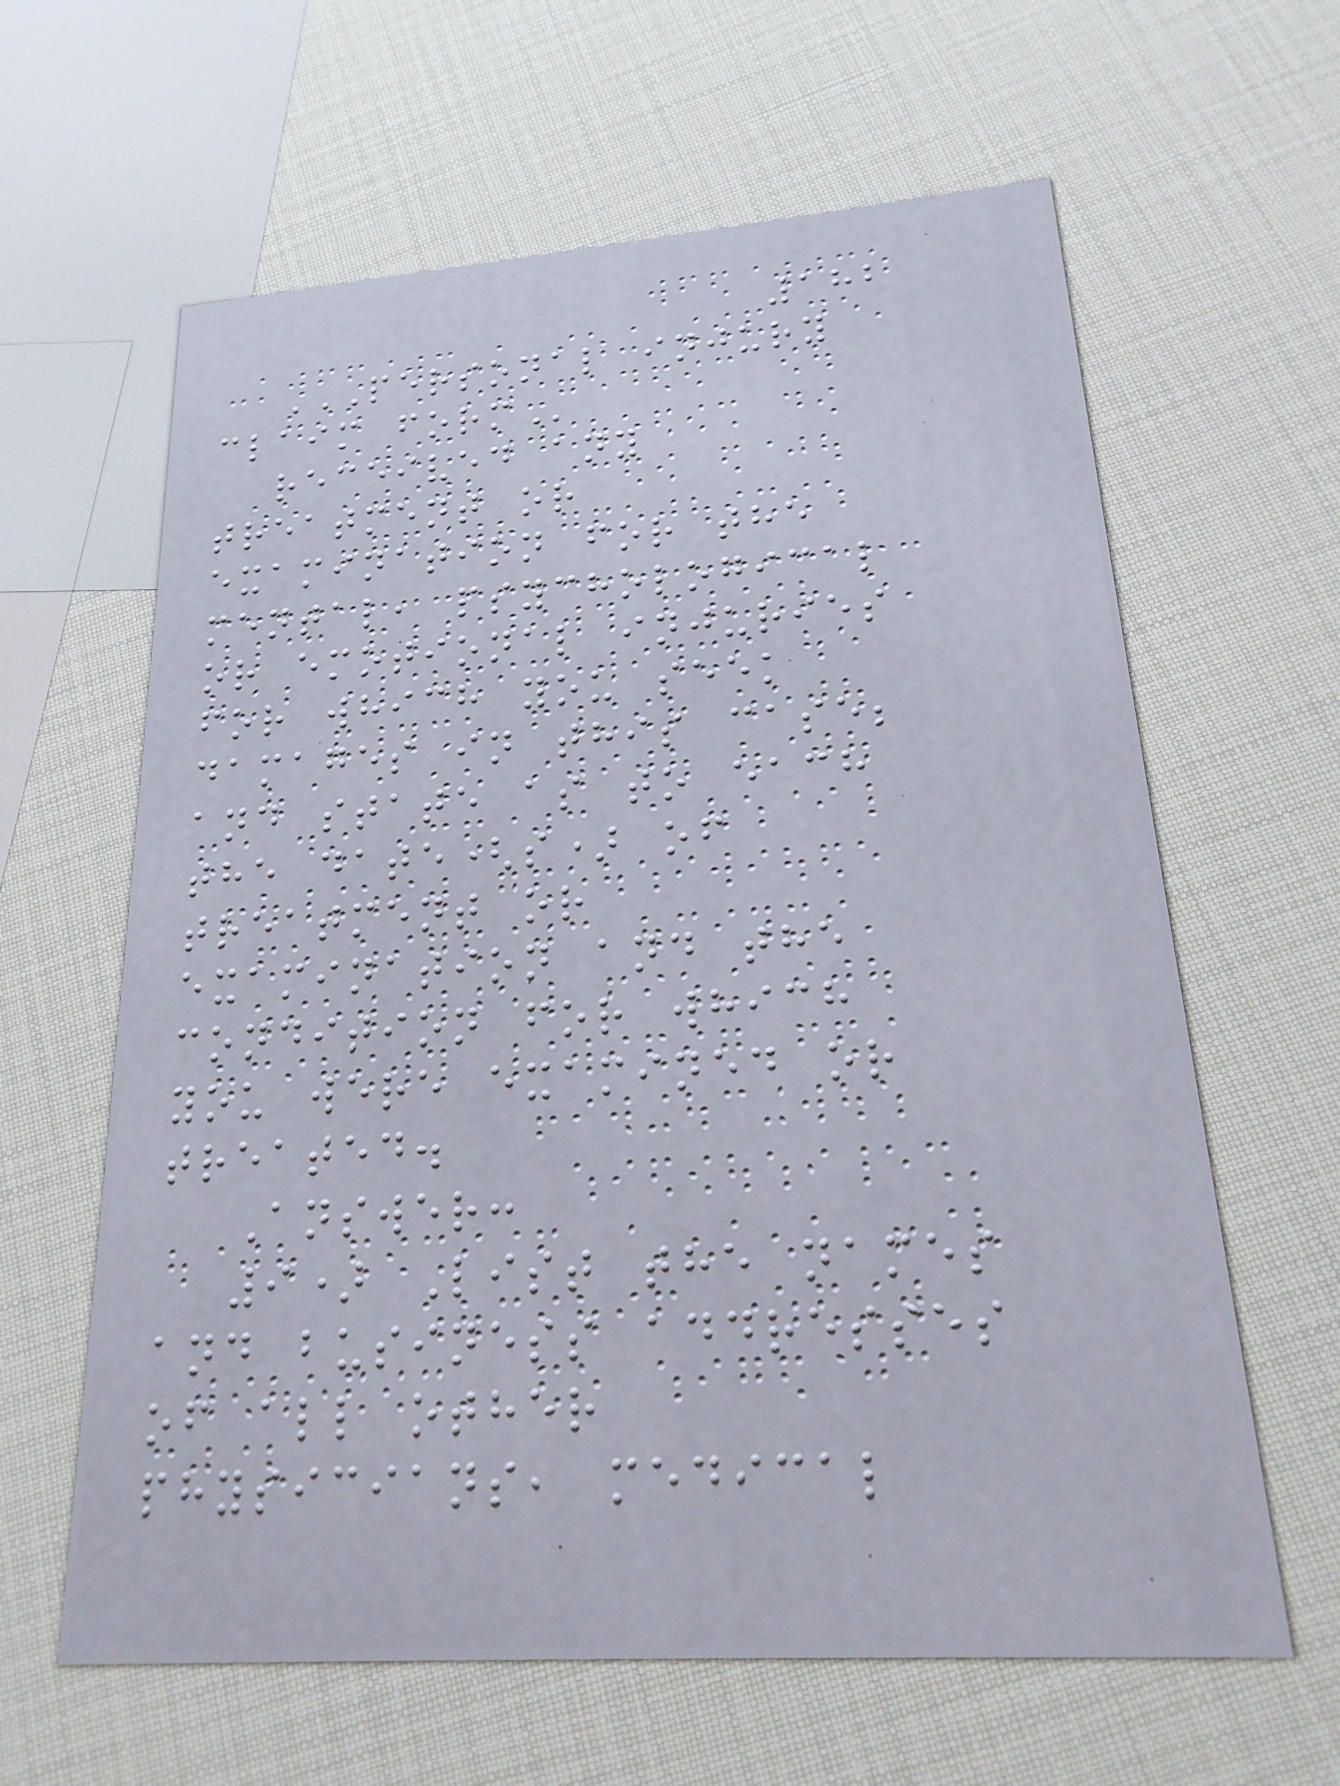182
PERSONAL INJURY
CLAIM FORM
received any
treatment or
examination for the
mental, psychological
or emotional injuries
for which you seek
damages in this case;
and state as to each
the date(s) of
treatment or
examination and the
condition for which
you were examined or
treated.
Answer:
9) List the names
and business addresses
of all other
physicians, medical
